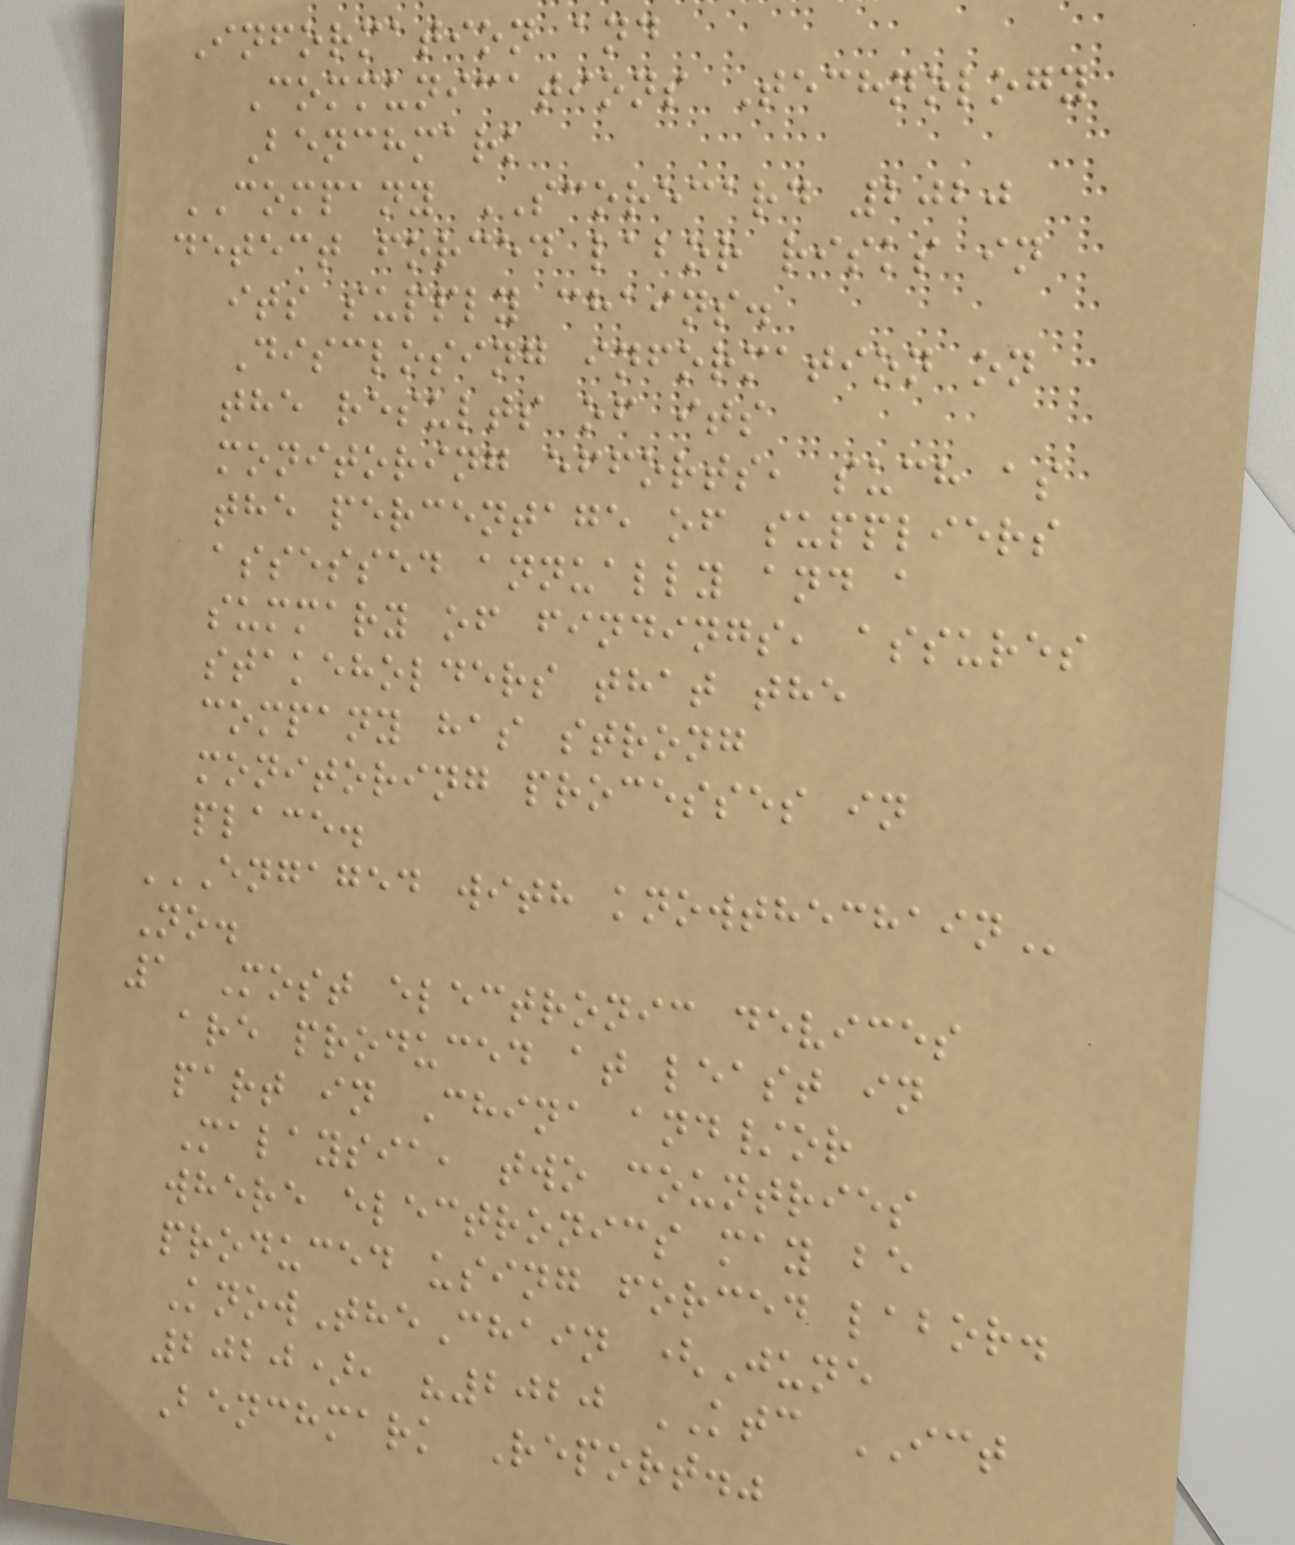Information and
Communications Technology
Benchmark
COMPANY SCORECARD 2020
detect forced labor risks in
its supply chains.
Disclosing information on
the results of its
monitoring efforts, such as
the percentage of suppliers
assessed annually and a
summary of findings, assures
stakeholders that the
company has strong
monitoring processes in
place.
ENGAGED WITH KNOWTHECHAIN
No.
1 Most electronic devices
are produced at least in
part in China and/or
Malaysia, two countries
where electronics may be
produced using forced labor.
KnowTheChain (June
2020), "2020 KTC ICT
Benchmark Report."
